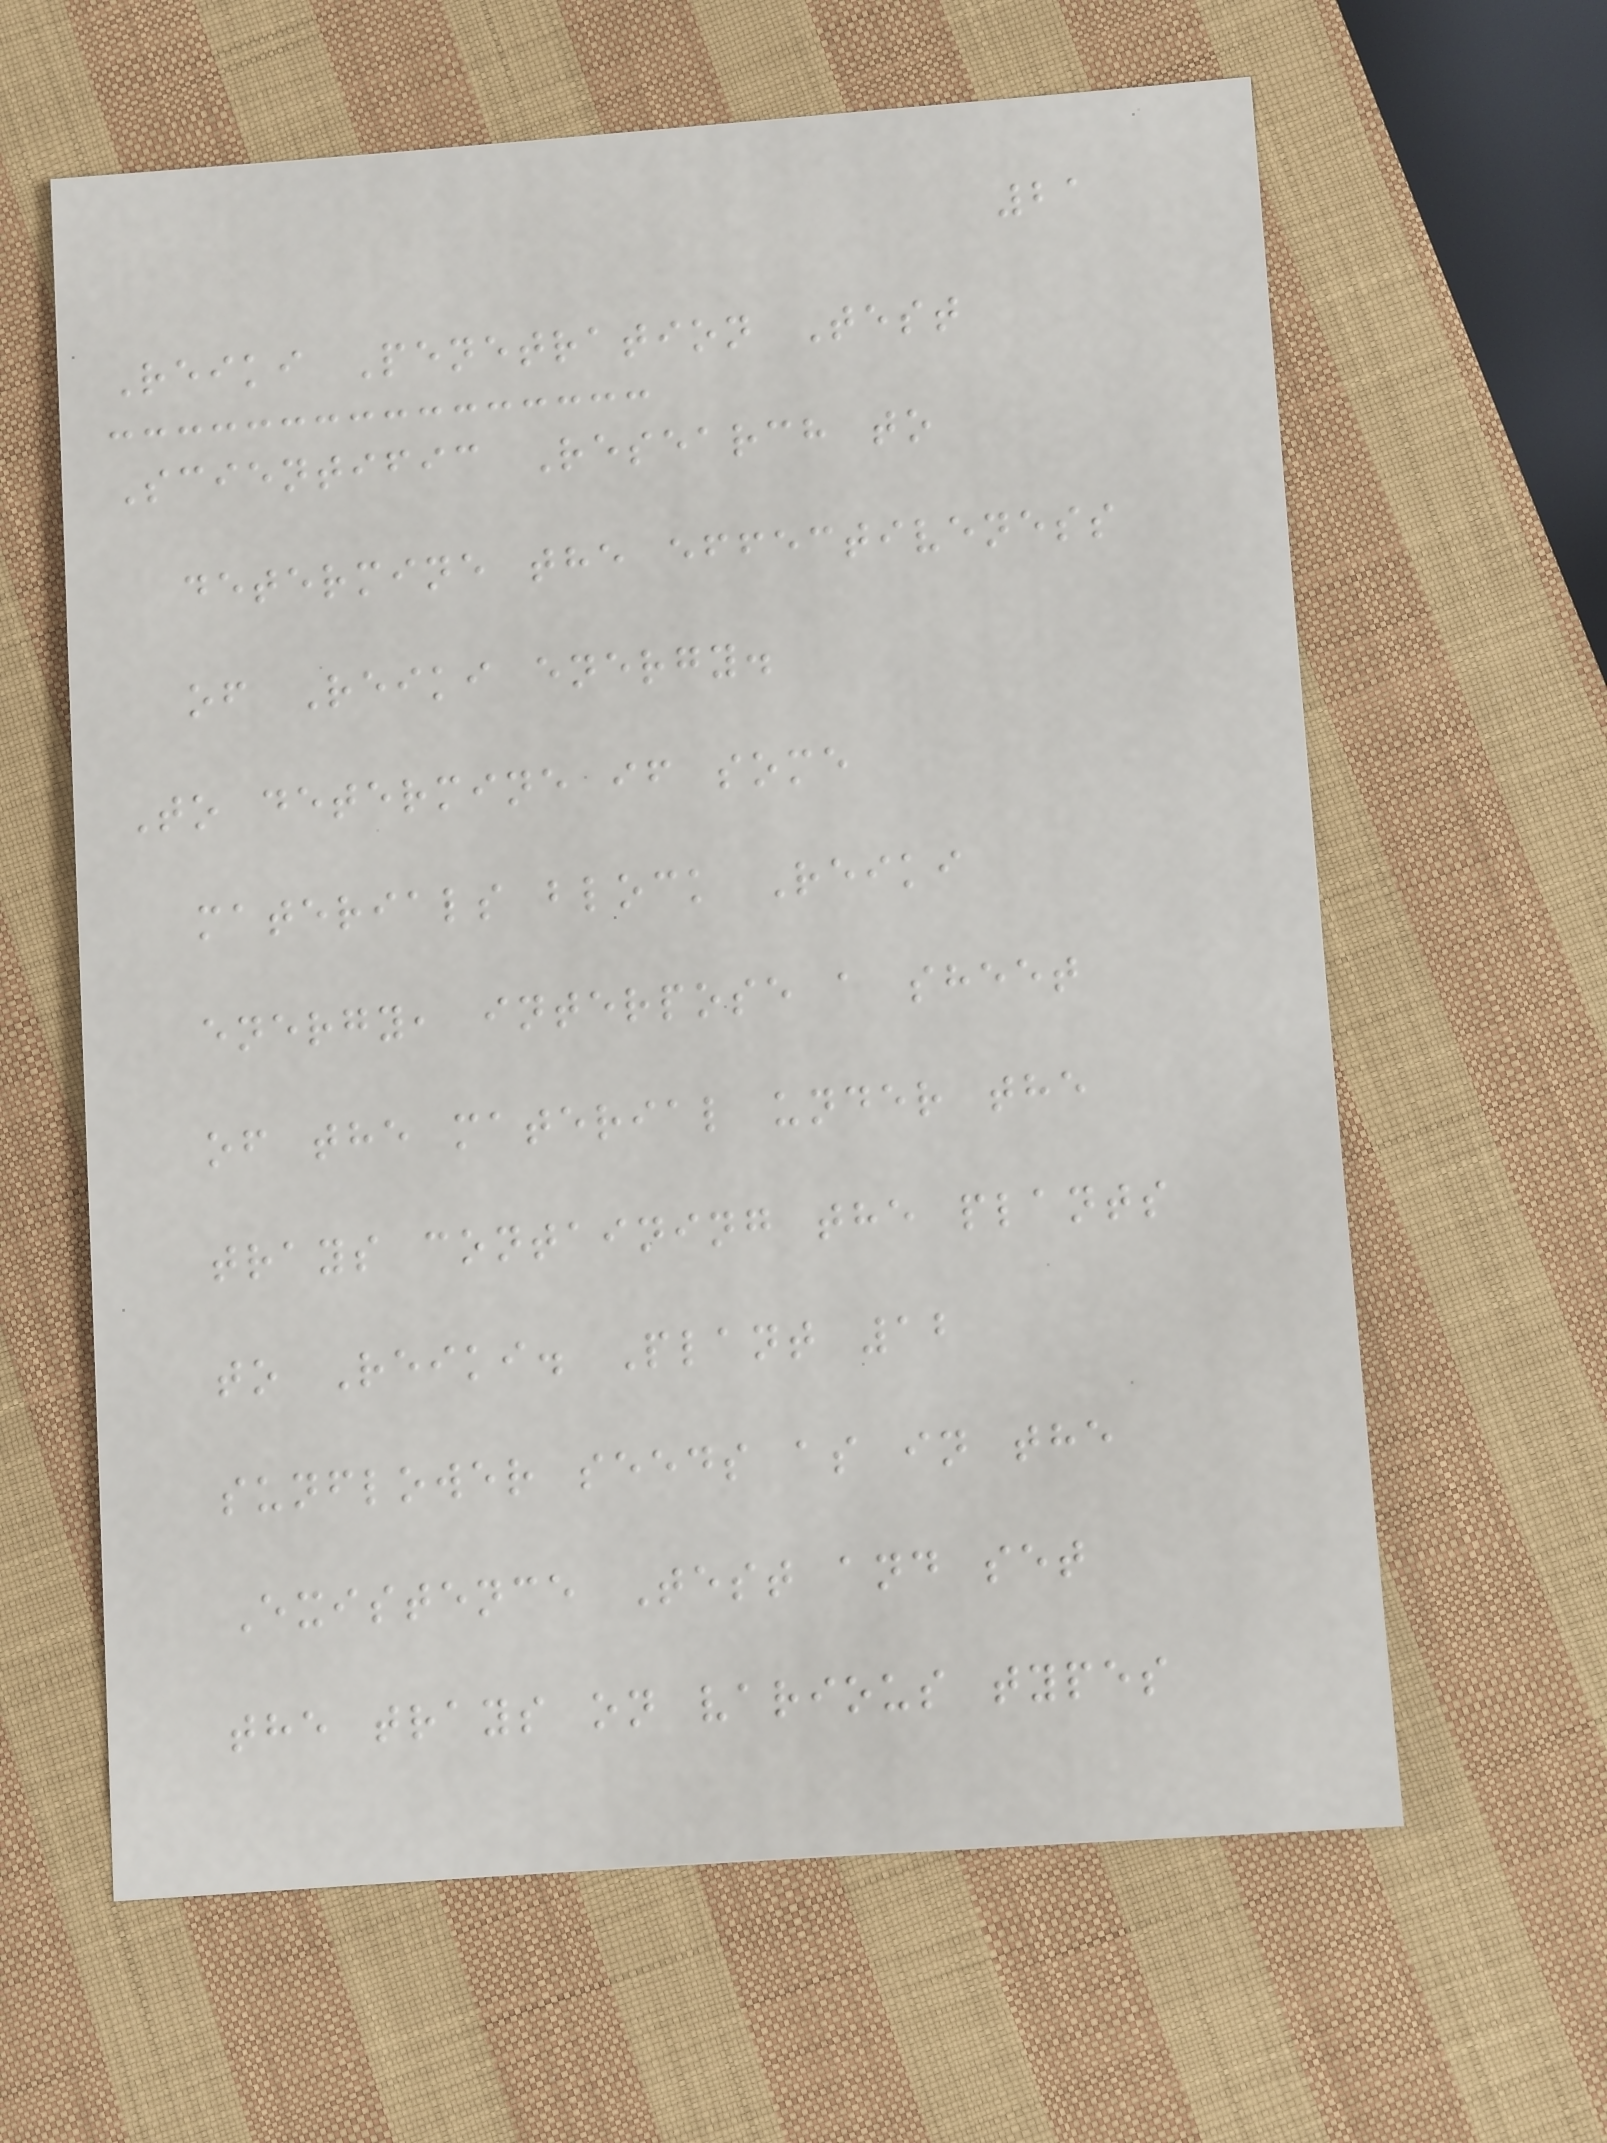21
Reiki Penetration Test
Scientific Research to
determine the effectiveness
of Reiki energy.
To determine if some
materials block Reiki
energy, interpose a sheet
of the material under the
trays containing the plants
to Reiki. Plant 12
sunflower seeds as in the
Existence Test and set
the trays on various types
